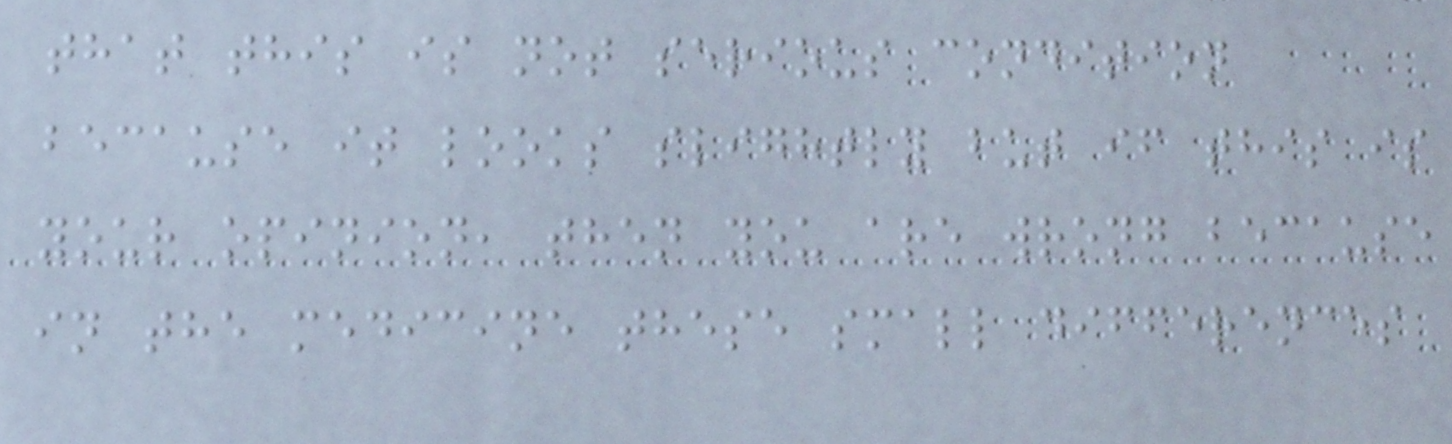that this is not serious condition
because it looks slightly but if this is
your opinion, then you are wrong because
in the medicine these small differences
